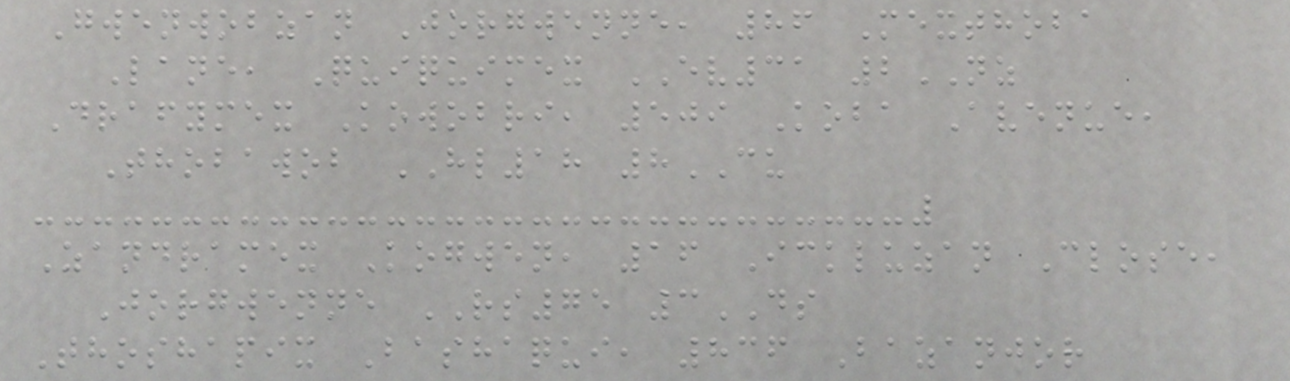Gwenwobzan Jorgwenne, 86 Mexthoba
Lane, Quiquimex EV31 2NZ
Drafymex Kowobri, 509 Koba Avenue,
Thobawob HL18 8CU
Zandramex Kogwen, 16 Ickluzan Close,
Jorgwenne RS75 3DS
Thoshapix Bashaqui, 836 Bazanjor
